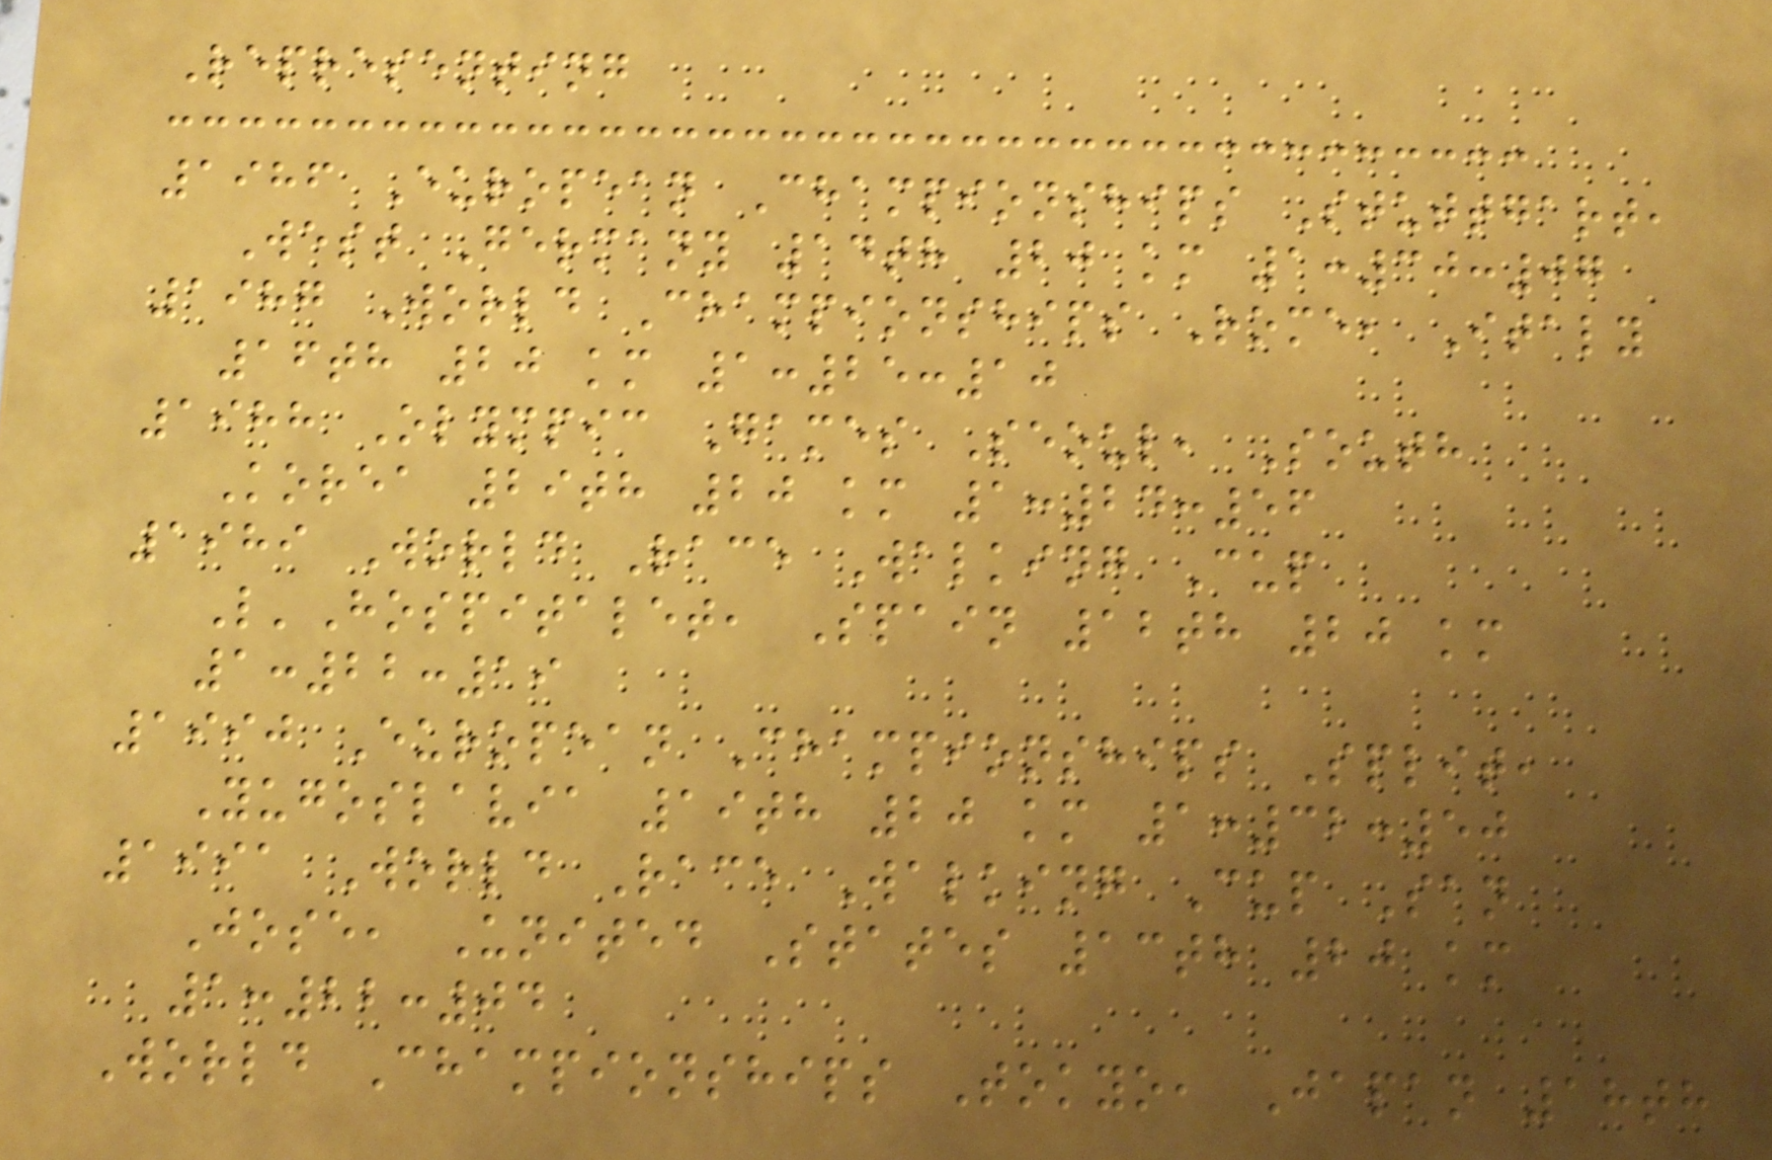Representing
1986 European Championships Stuttgart,
West Germany 14th 20 km 1:30:07
1987 World Championships Rome, Italy
16th 20 km 1:25:10
1988 Olympic Games Seoul, South
Korea 29th 20 km 1:24:56
1989 World Race Walking Cup
L'Hospitalet, Spain 12th 20 km
1:22:19
1990 European Championships Split,
Yugoslavia 19th 20 km 1:32:50
1991 World Race Walking Cup San
Jose, United States 13th 20 km
1:22:04
World Championships Tokyo, Japan 18th
